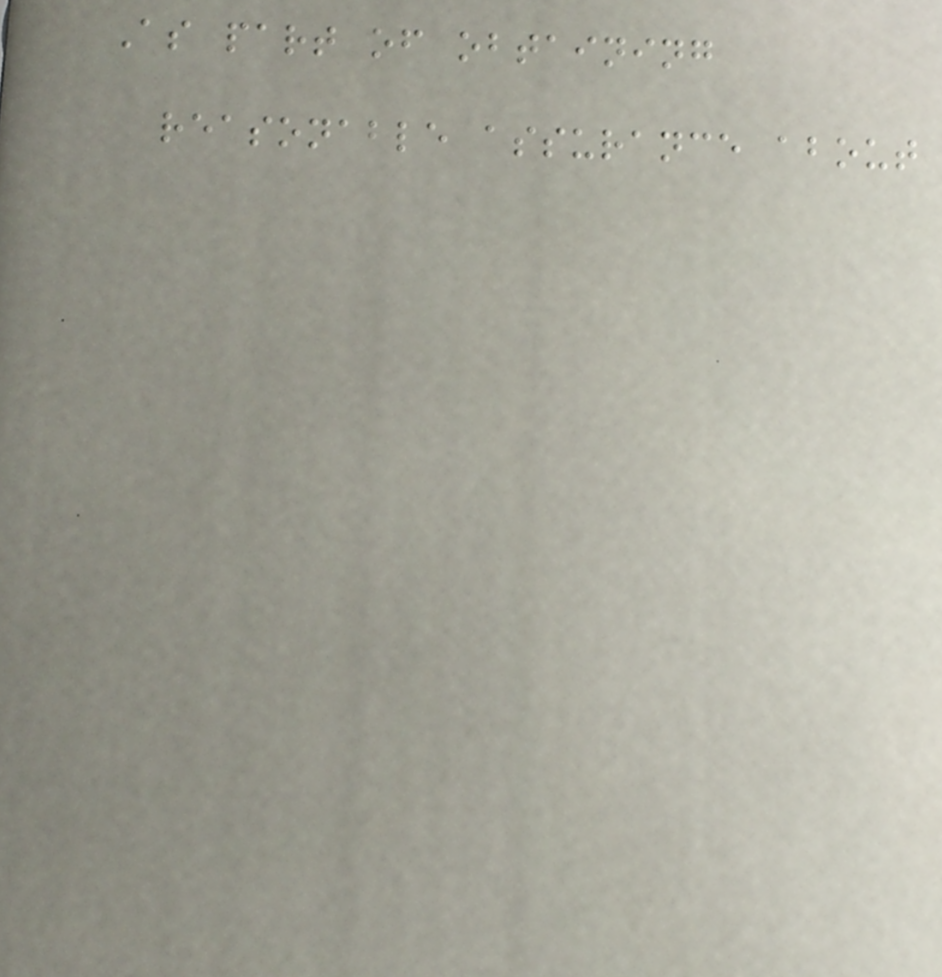As part of obtaining
reasonable assurance about
